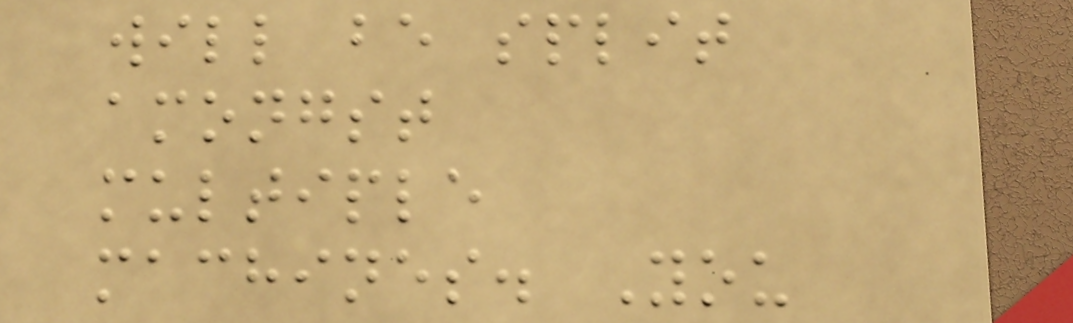will be split
amongst
multiple
machines. You
